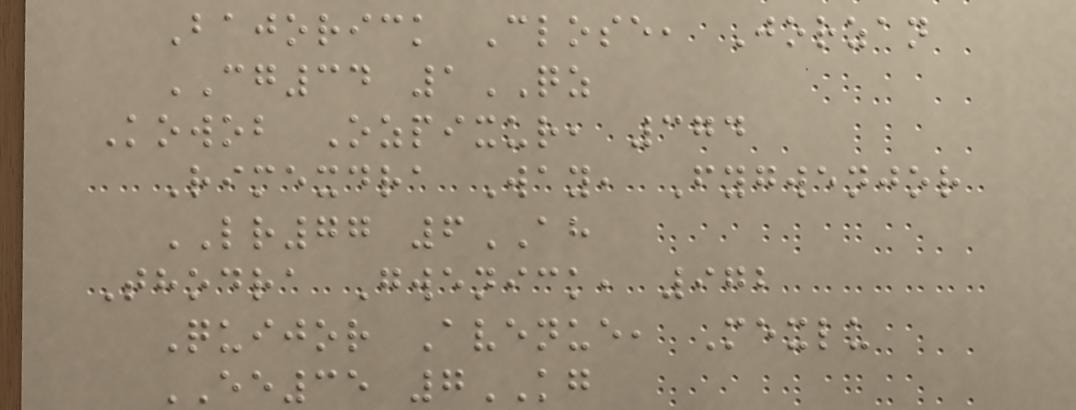Bajorick Close, Jorzan
CG34 1QZ
Kowob Ozpixur, 374
Rimexdra Way, Fygwenjor
LR77 6AH
Thodra Gwenick, 972
Quijor Avenue, Mexlu
EE35 7KG
